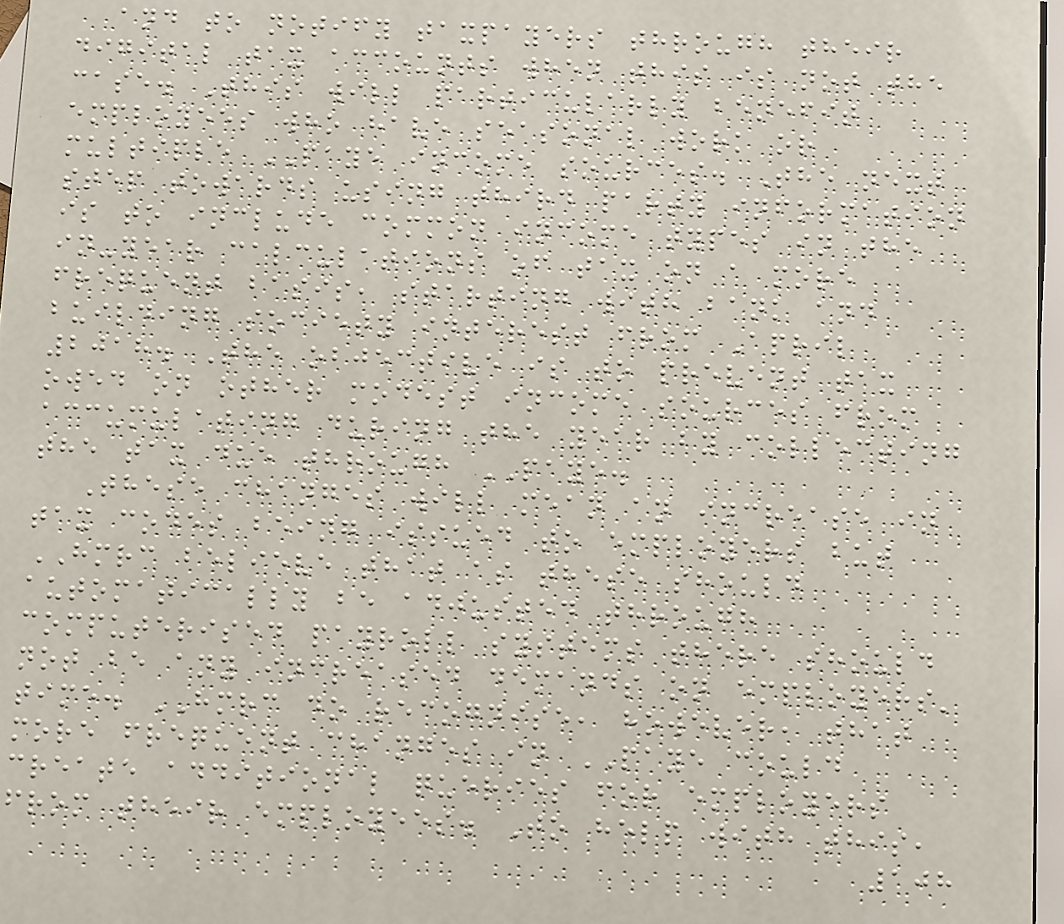and to notify taxpayers through their
digital tax accounts when this is not the
case. This will particularly benefit
employees who have seasonal work or
multiple PAYE income sources. The next
step towards using third party information
is to include common income types in the
in-year calculations of tax on a more
frequent basis, starting with bank and
building society interest from April
2018. The objective is to prevent tax
owed on other modest income sources from
accumulating during the year by collecting
the tax due through PAYE.
These changes will mean an increase in
tax codes being issued to employers but
HMRC believe that as these should
automatically be adjusted through
computerised payroll systems there should
not be any increased demands on employers'
time. HMRC do recognise, however, that
more frequent changes in PAYE could
create additional queries for employers
from their employees. To help with this,
108
